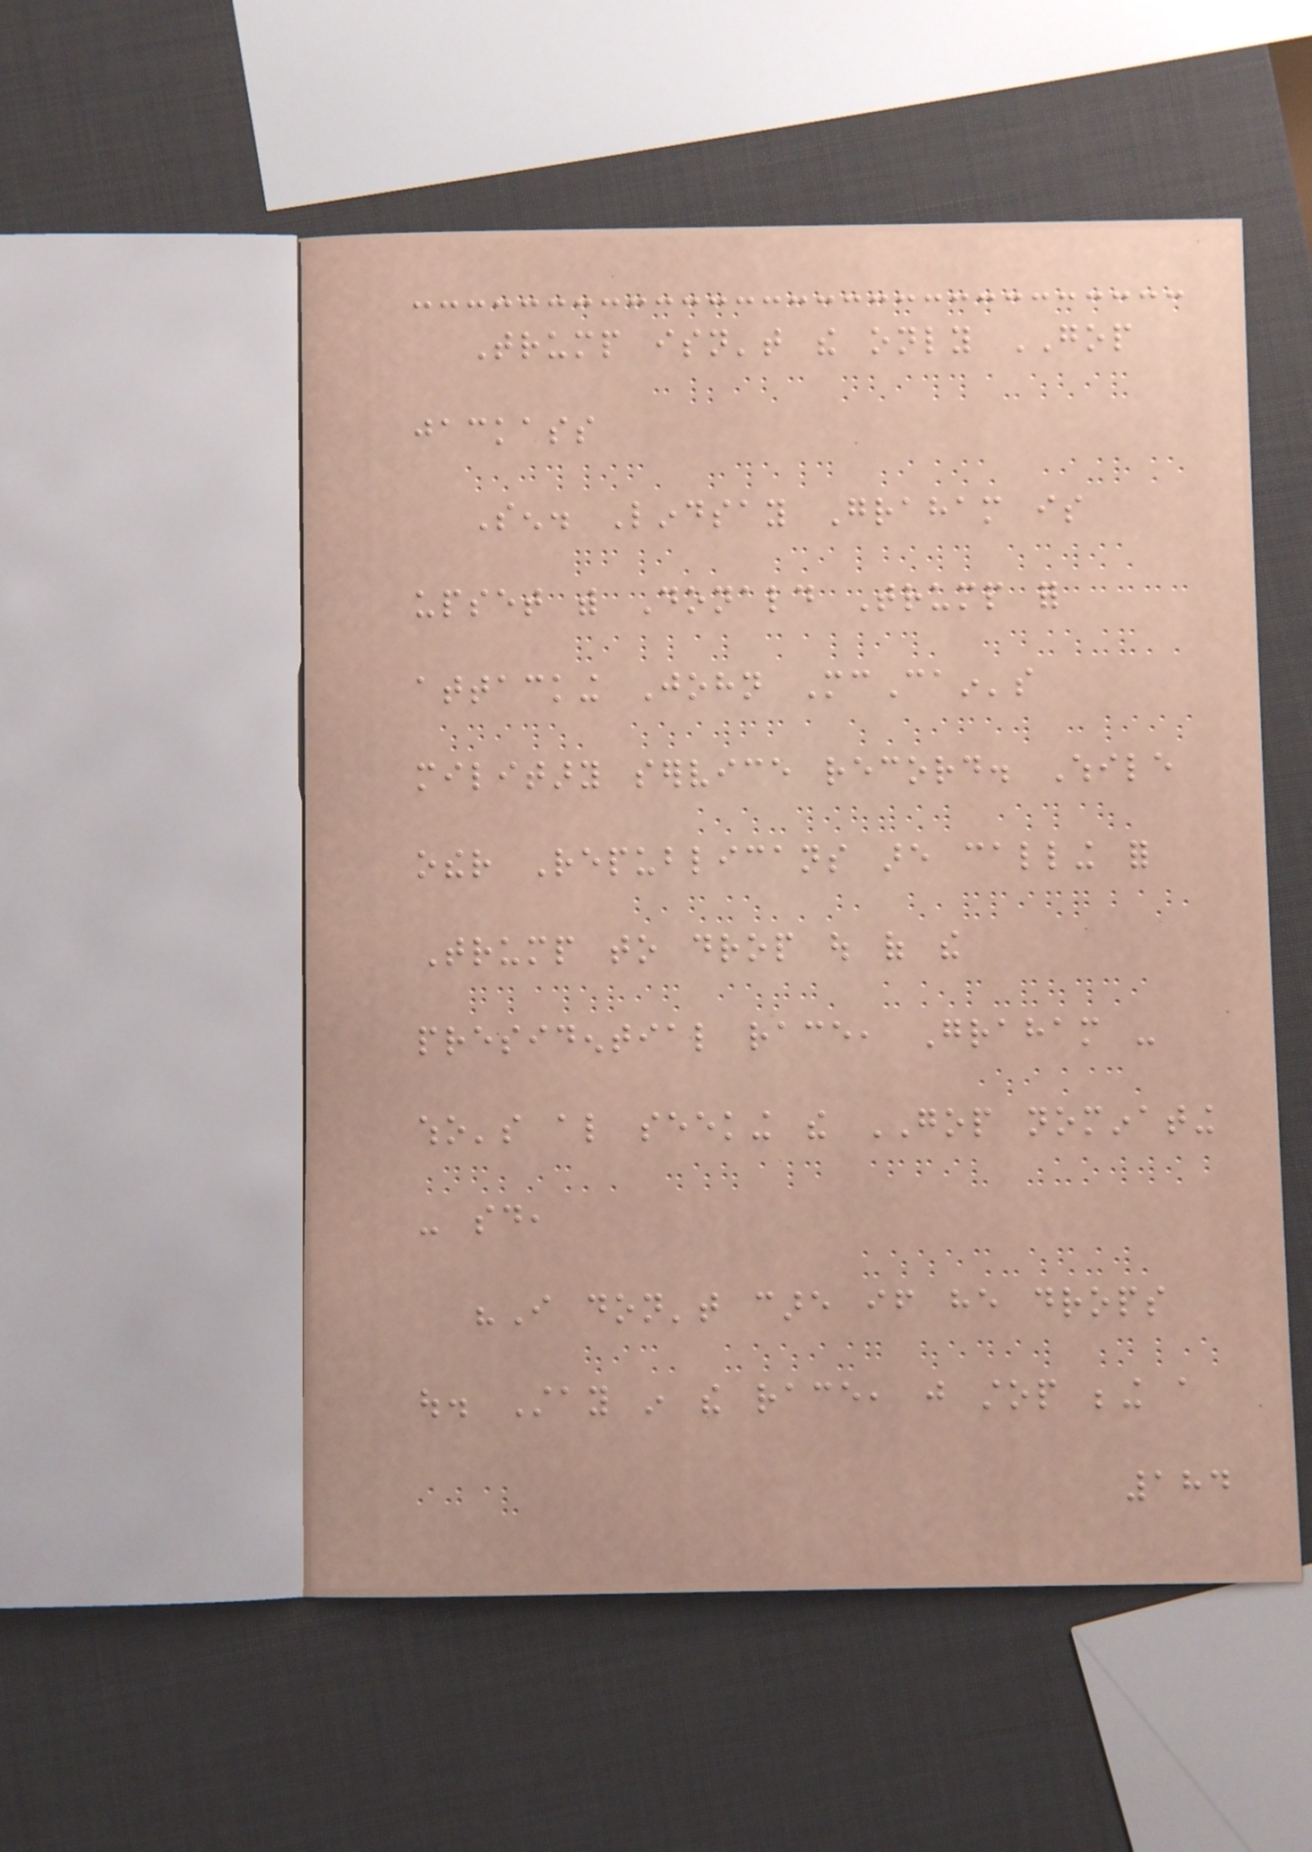Trump isn't the only GOP
jackass
Sen. Lindsay Graham is
upset with Donald Trump for
attacking John McCain's
military service record. While
other Republicans are calling for
Trump to drop out of the
presidential race, Graham -
who's also seeking the GOP nominating
- said,
"I don't care if he drops
out. Stay in the race, just stop being a
184
